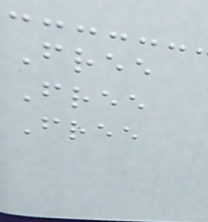Free
Free
Free
